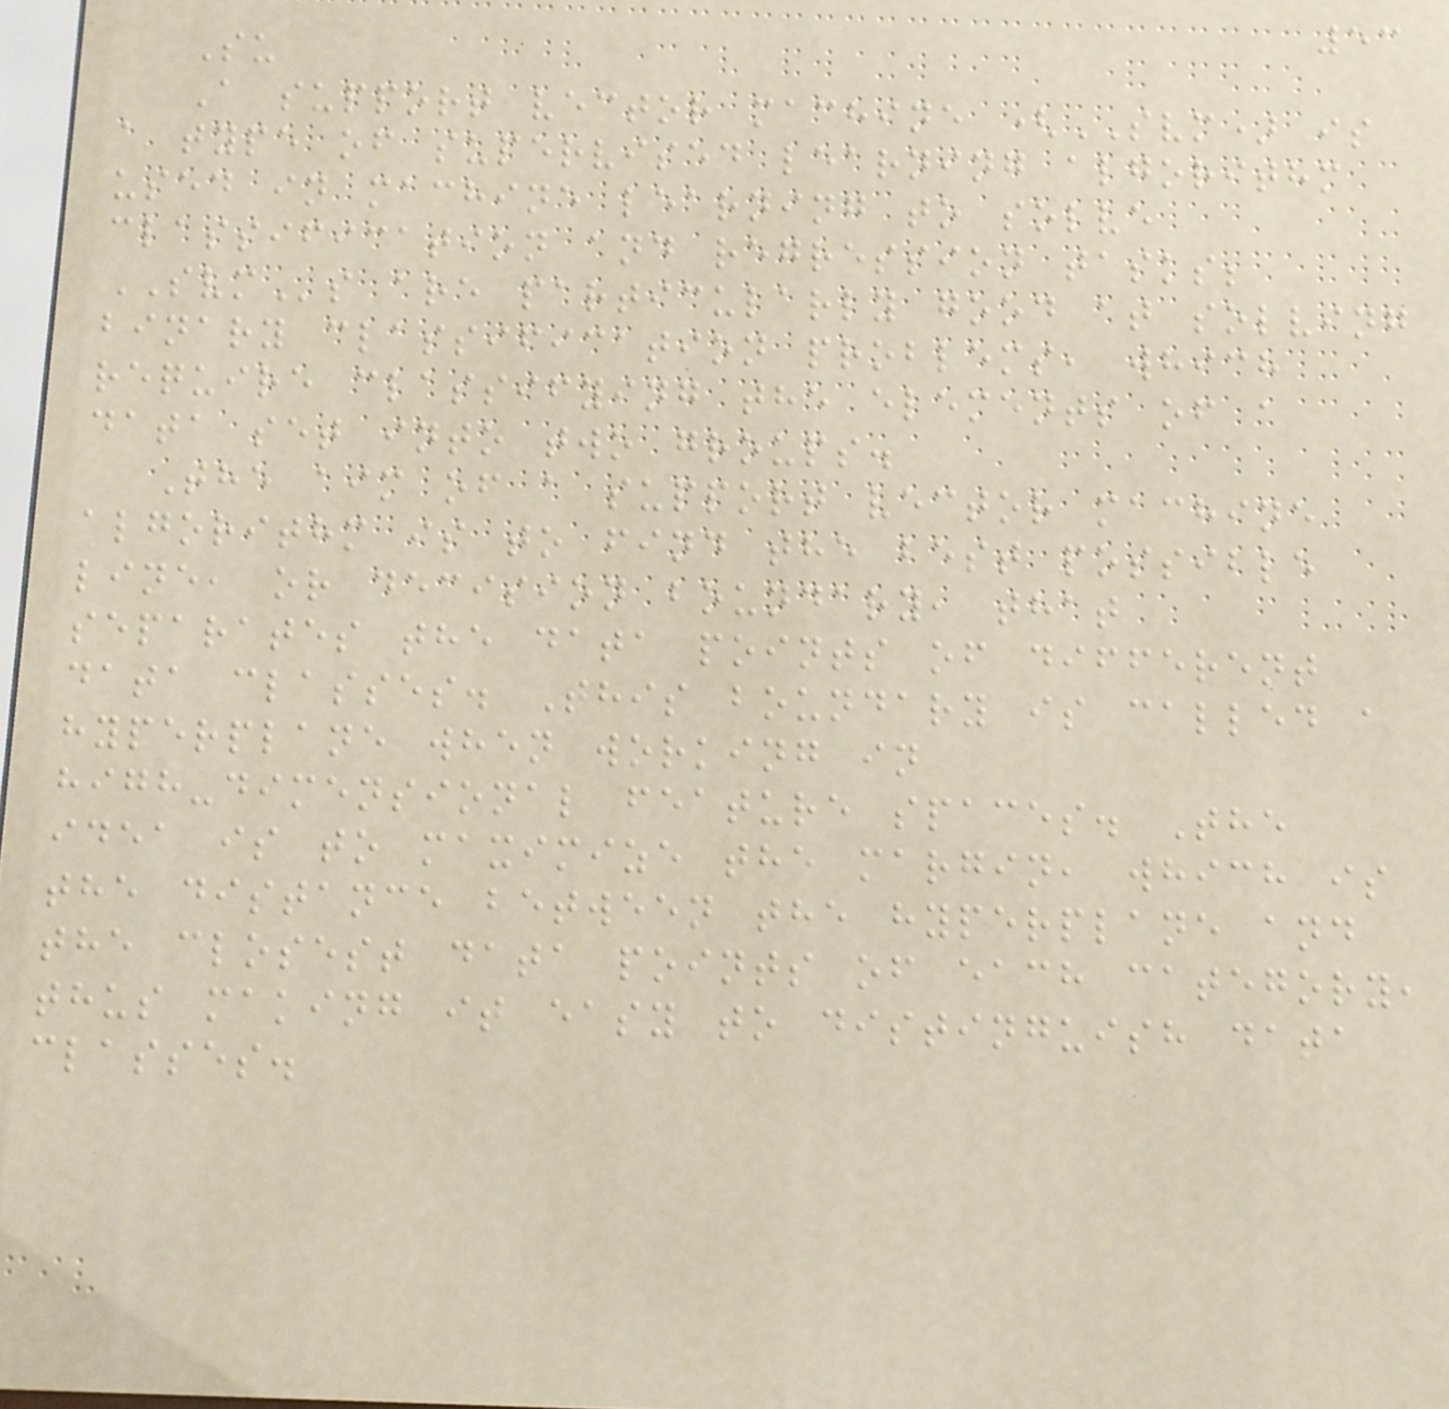53
Su
A support vector machine (SVM) is
a type of supervised learning algorithm
used in machine learning to solve
classification and regression tasks;
SVMs are particularly good at solving
binary classification problems, which
require classifying the elements of a
data set into two groups.
The aim of a support vector machine
algorithm is to find the best possible
line, or decision boundary, that
separates the data points of different
data classes. This boundary is called a
hyperplane when working in
high-dimensional feature spaces. The
idea is to maximize the margin, which is
the distance between the hyperplane and
the closest data points of each category,
thus making it easy to distinguish data
classes.
